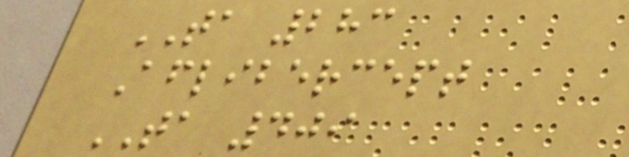TA 283
Aflibercept
TA 409
